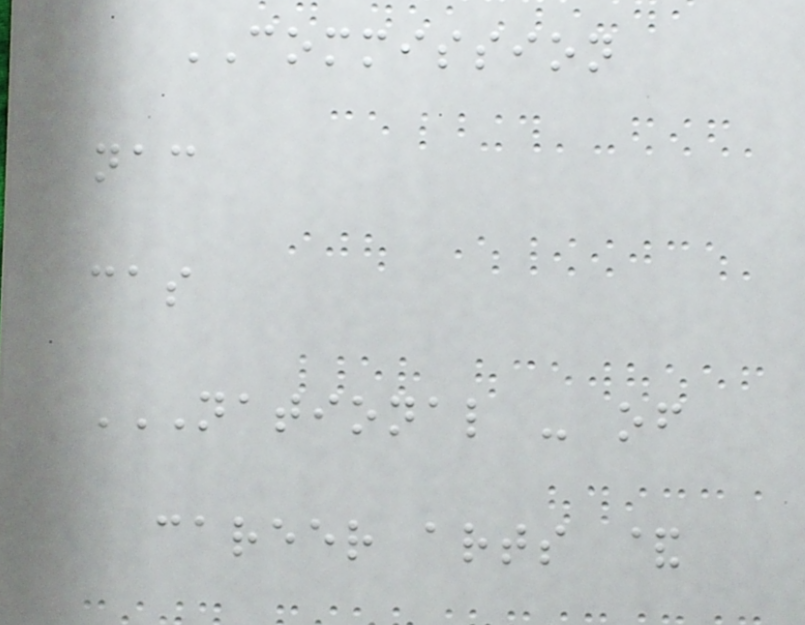COMMISSION
nac
cas
NATIONAL - OF
CAREER ARTS &
